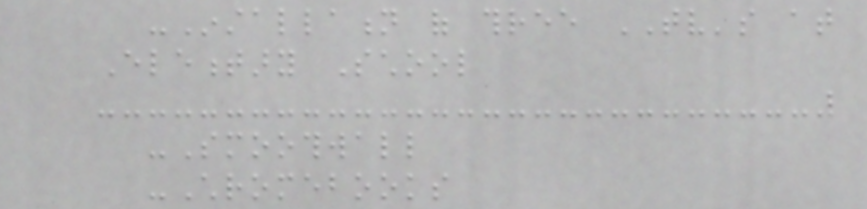-Installation of three TV's at
Elementary School
-Smoothwall
-Chromebooks
